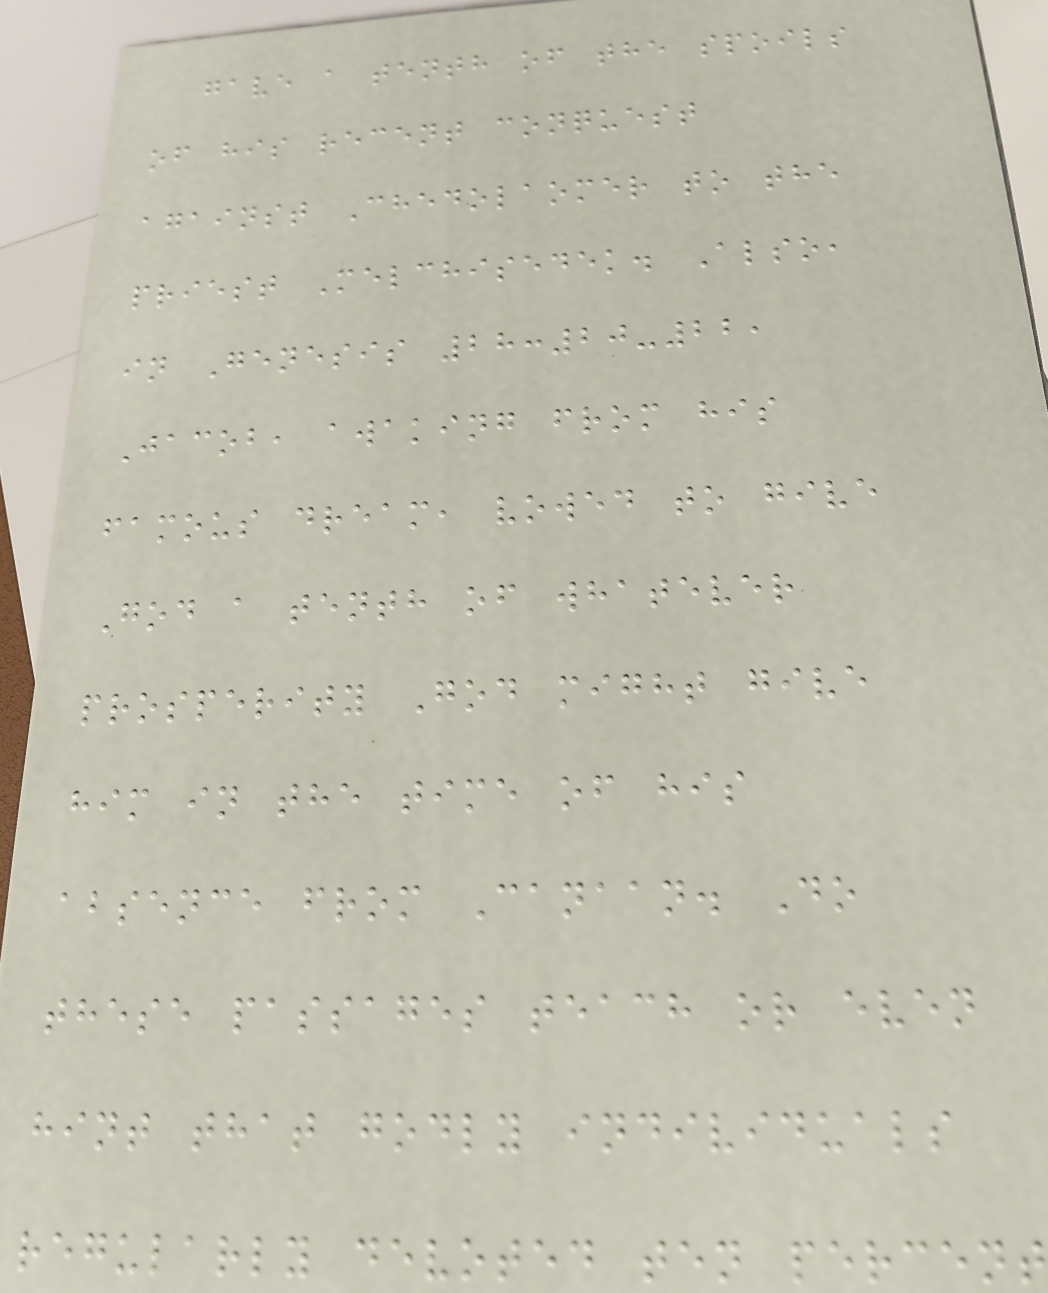gave a tenth of the spoils
of his recent conquest
against Chedolaomer to the
priest Melchisedek. Also,
in Genesis 28:20-22,
Jacob, awaking from his
famous dream, vowed to give
God a tenth of whatever
prosperity God might give
him in the time of his
absence from Canaan. Do
these passages teach or even
hint that godly individuals
regularly devoted ten percent
